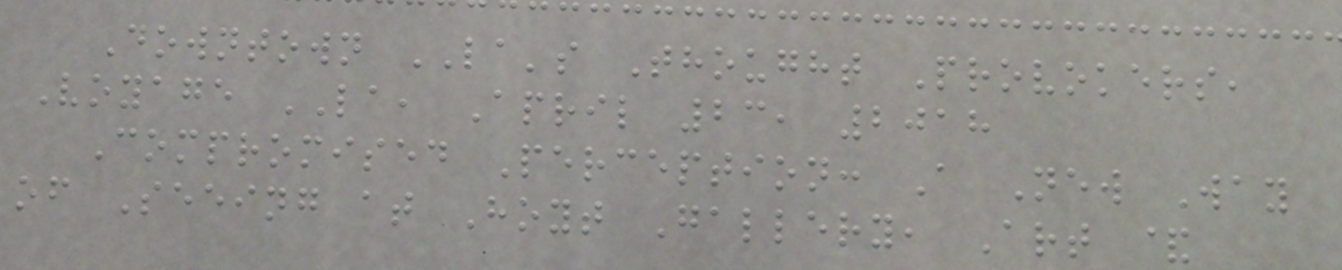Downtown LA's Thought Provokers,
Voyage LA, April 23, 2018
Compromised Perception: A New Way
of Seeing at Hoyt Gallery, Art &
